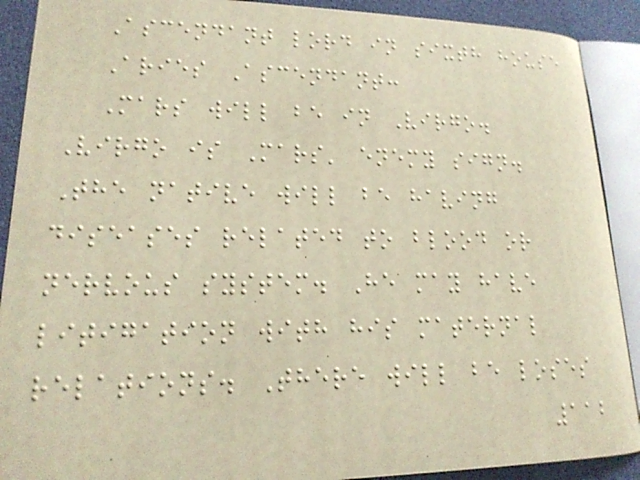Ascendant lord in sixth house
Aries Ascendant:
Mars will be in Virgo.
Virgo is Mars' enemy sign.
The native will be having
diseases related to blood or
nervous system. He may have
litigation with his maternal
relations. There will be loses
112
